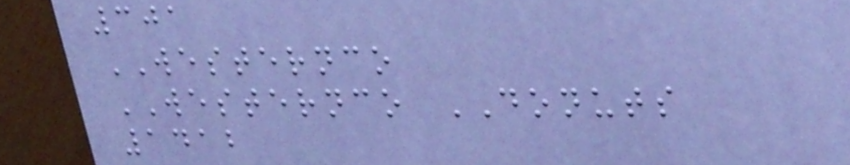301
WESTERNCO
WESTERNCO DONUTS
1412
